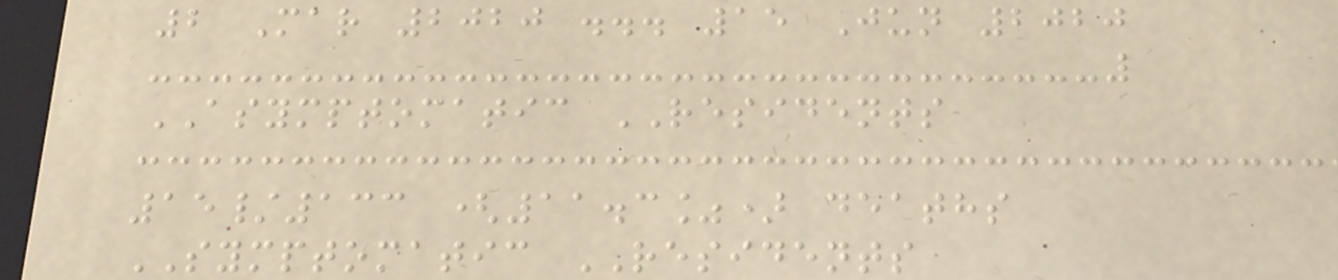2 Mar 2020 ... 15 Jun 2020
ASYMPTOMATIC RESIDENTS
15/133 (11.3%) deaths
SYMPTOMATIC RESIDENTS
